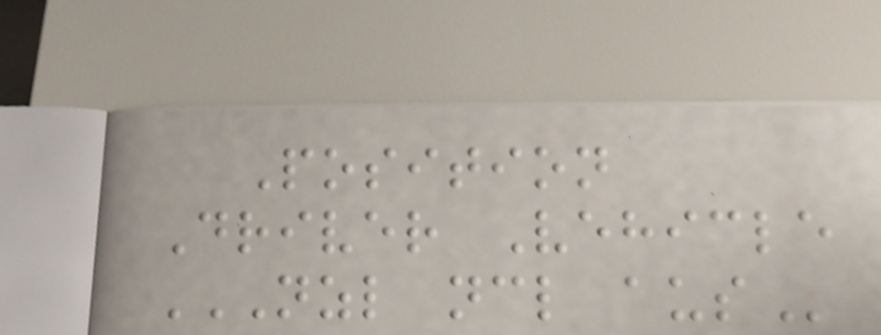Position
Driver Vehicle
NZL NCL AUS
